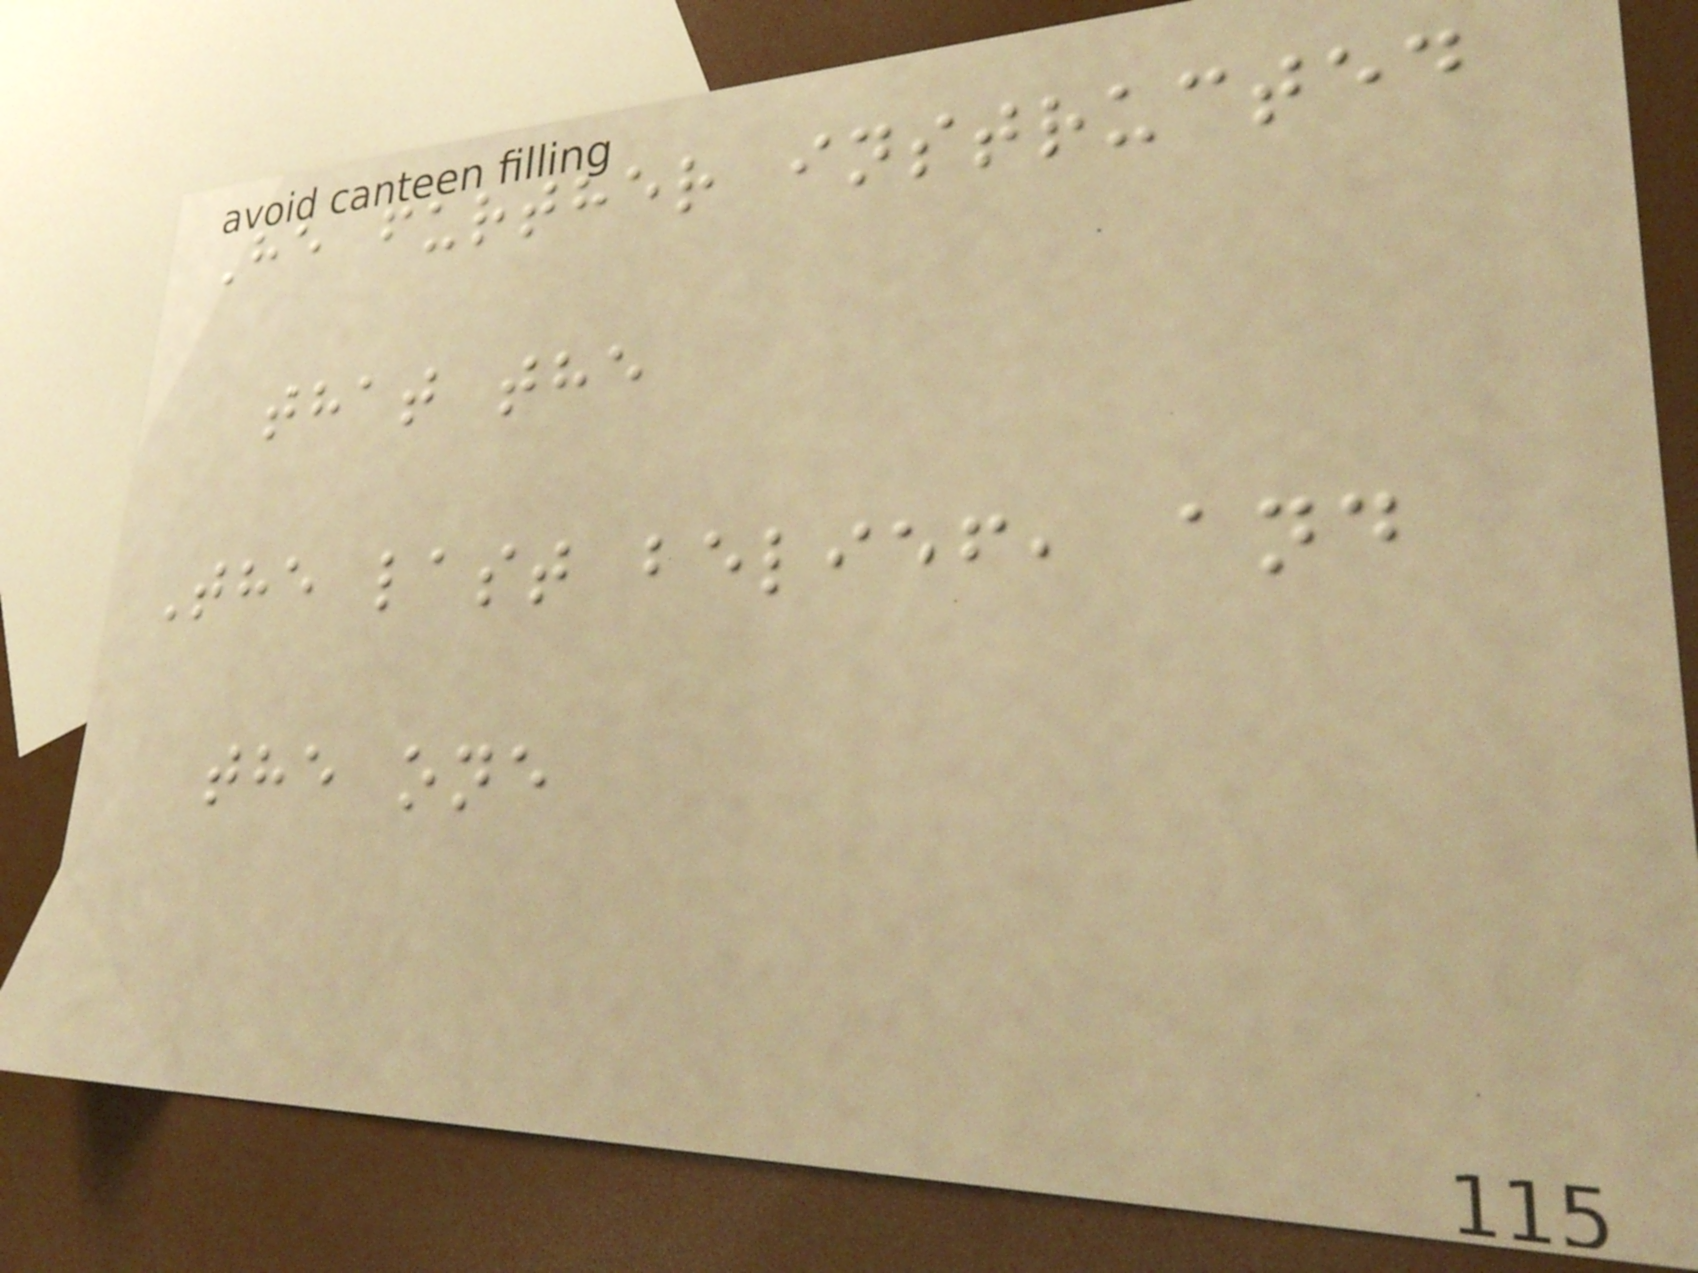He further instructed
that the
The last belief, and
the one
